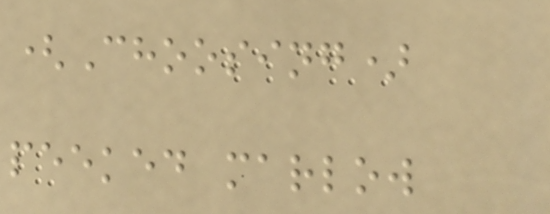(Choosing)
peeked marlow
